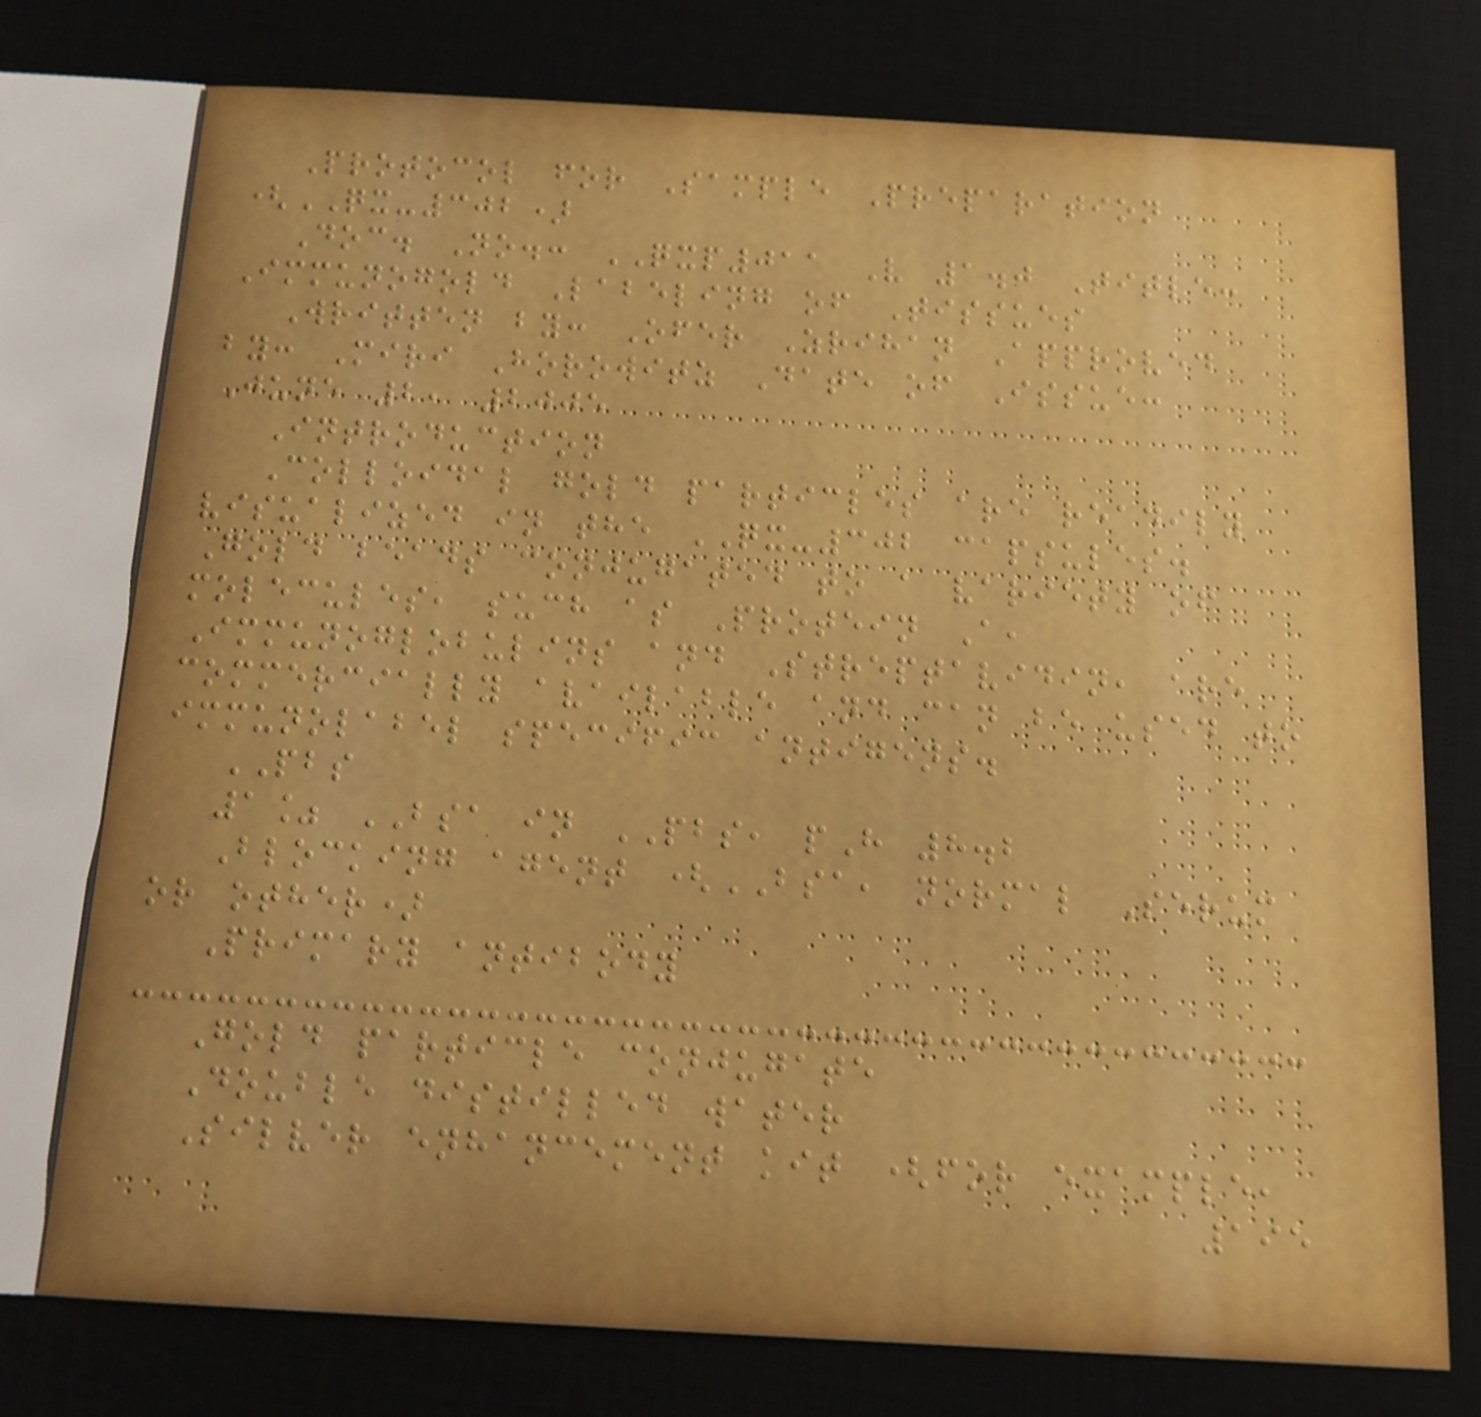Protocol for Sample Preparation
(QX-302)
Doc. No.: QXP011 V 1.0 Title:
Immunogold Labeling of Tissues
Written by: Ofer Zrihan Approved
by: Miri Horowitz Date of Issue:
June 2, 2005
Introduction
Colloidal gold particles are readily
visualized in the QX-302 capsules.
Gold beads conjugated to a variety of
molecules, such as Protein A,
Immunoglobulins and Streptavidin, are
commercially available and can be used to
immunolabel specific antigens.
PBS
1% BSA in PBS, pH 8.2
Blocking agent (BSA, normal Serum
or other)
Primary antibody
Gold particle conjugate
Double distilled water
Silver enhancement kit (for example,
195
